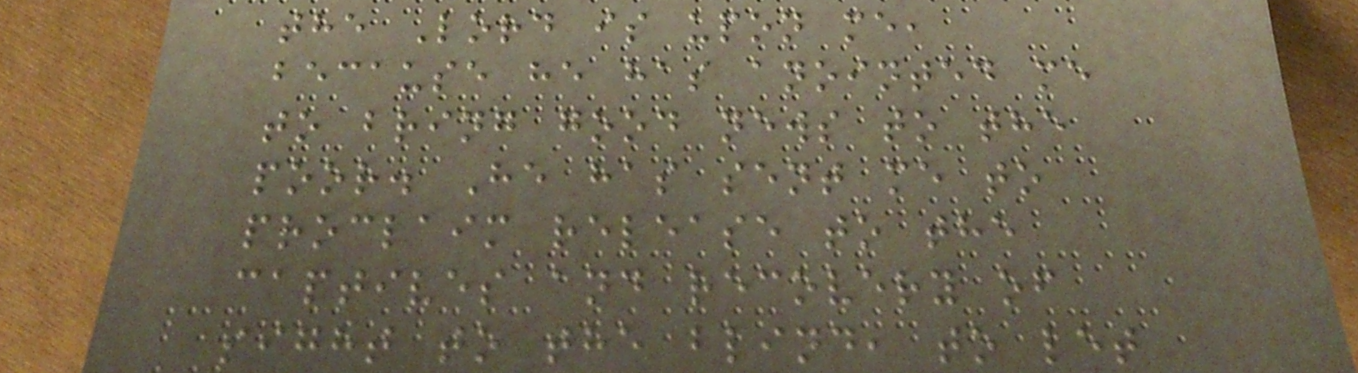the Lord is upon me,
because he has anointed me
to bring good news to the
poor. He has sent me to
proclaim release to the
captives and recovery of
sight to the blind, to let
